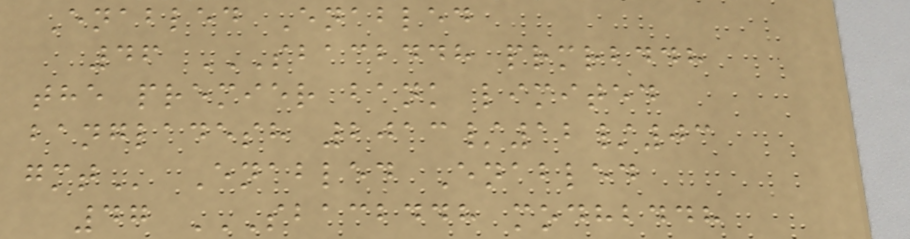Enabled Enabled
46 SBACBDDH PRMRBDDH
THE PREMIER BANK LIMITED
BANGLADESH 2013/12/03
GMT Enabled Enabled
47 SBACBDDH MODHBDDH
